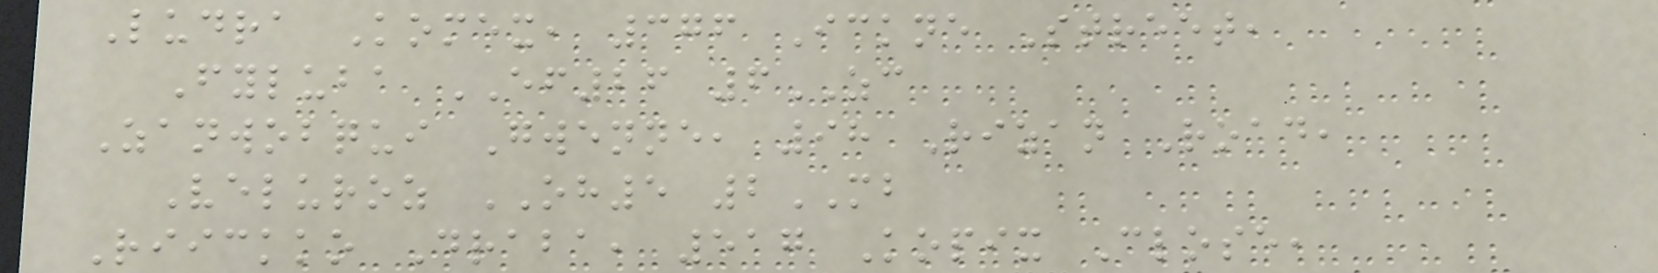Ludra Komex, 376 Ickne Street,
Fyluba EF26 6ZC
Zanwobqui Gwenne, 98 Rizan Road,
Veluroz OH5 2MB
Riickko Draba, 517 Kopix Close,
